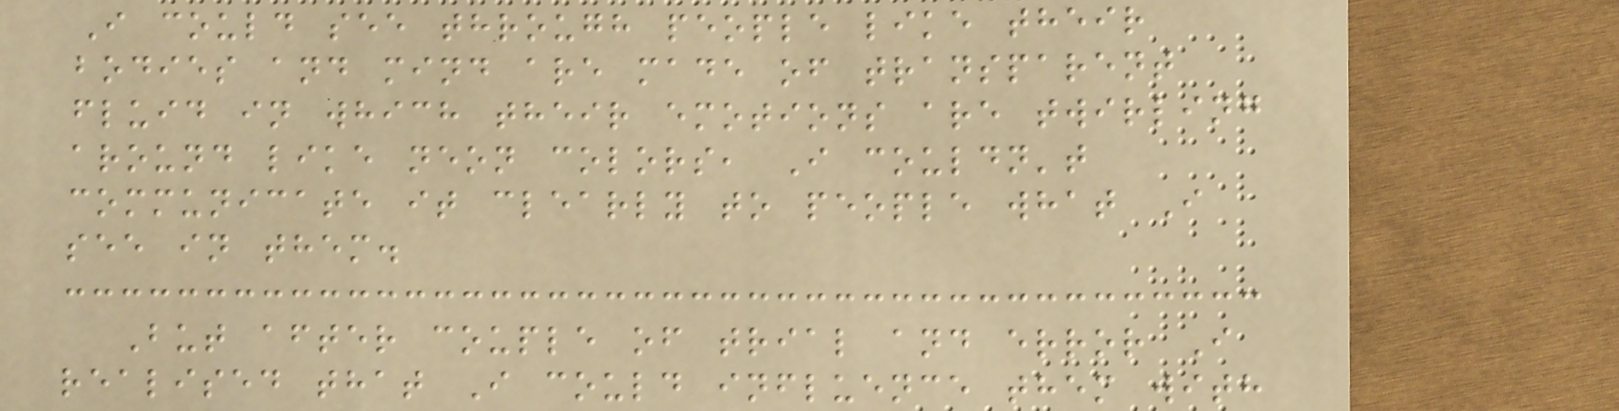I could see through people like their
bodies and mind are made of transparent
fluid in which their emotions are twirling
around like neon colors, I couldn't
communicate it clearly to people what I
see in them.
But after couple of trial and error I
realised that I could influence them with
